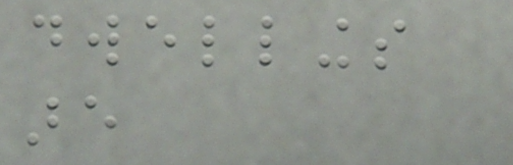dwellings
are
